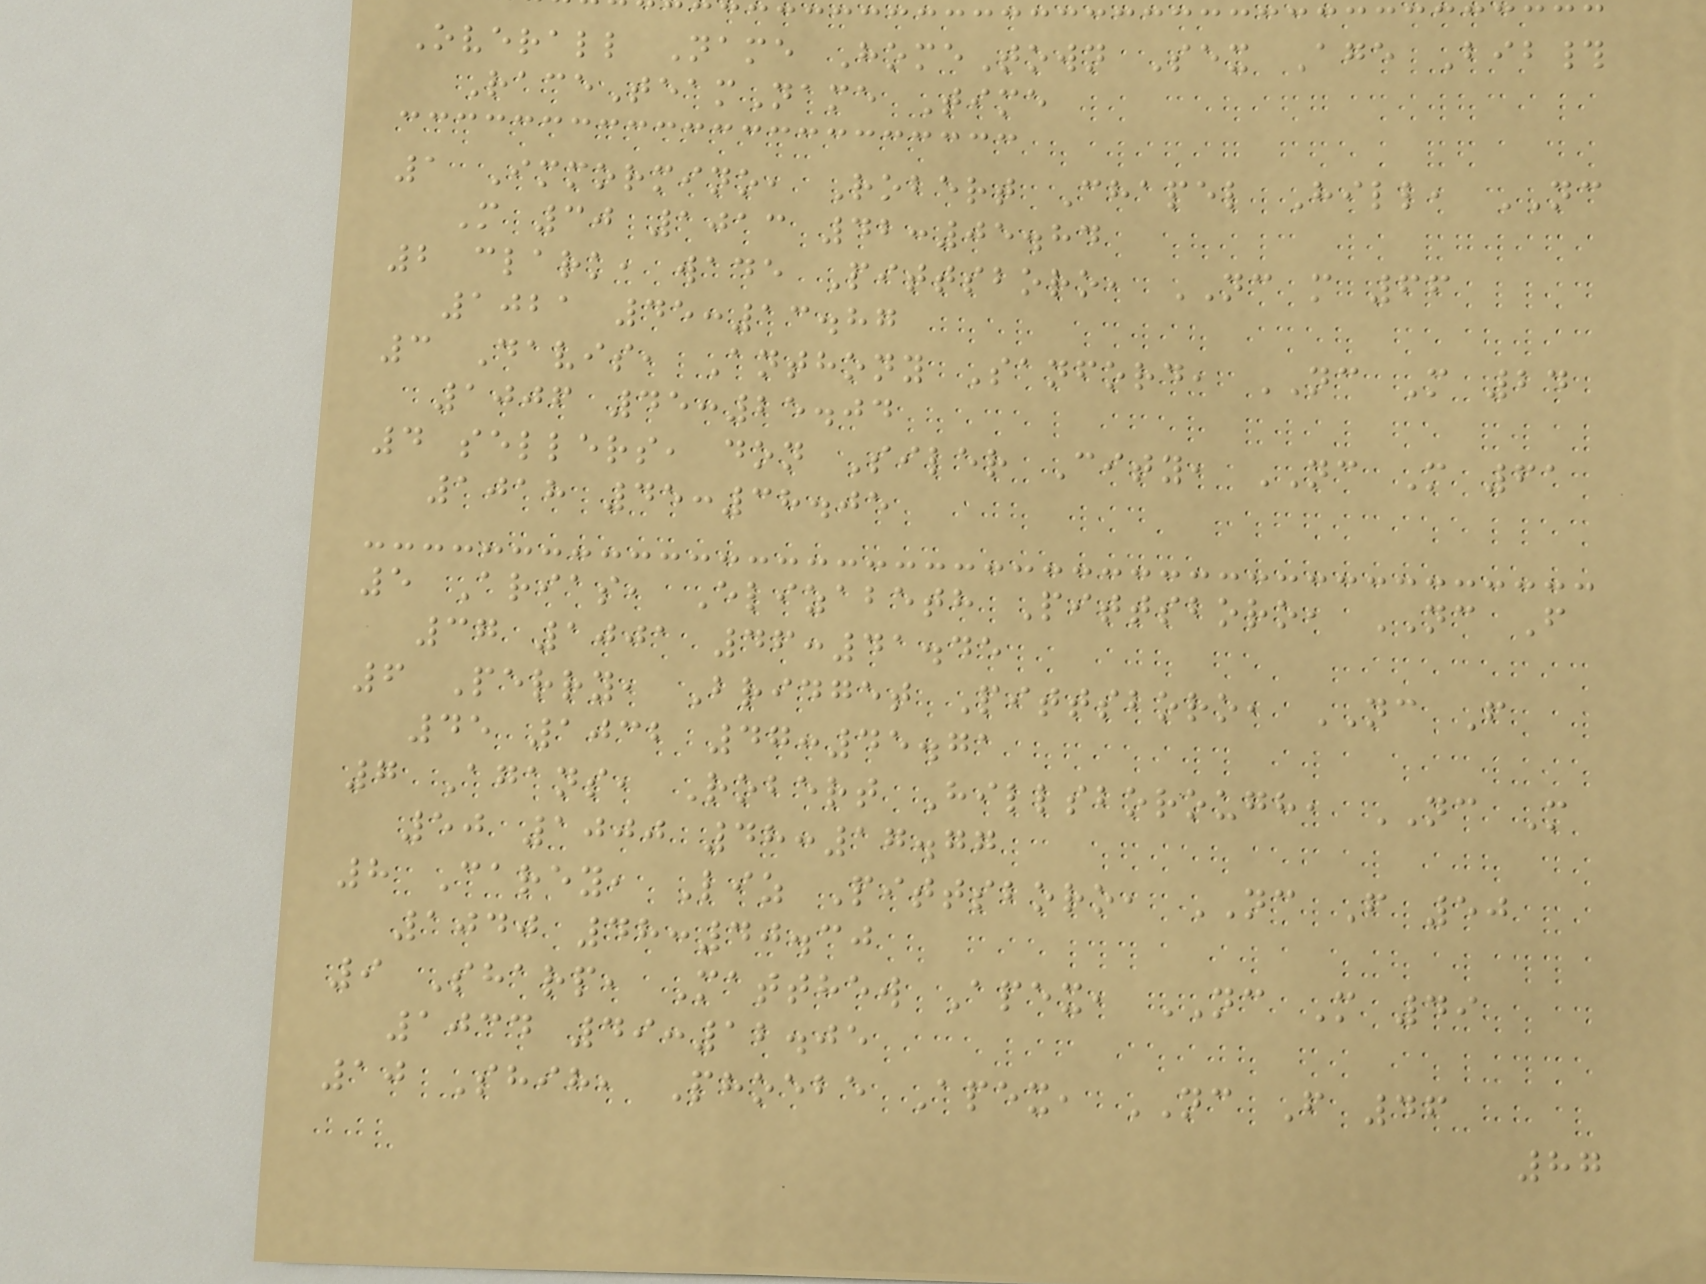Overall Name HomeTown Sex Age Bib#
RaceTeamName Time
1 Immormino, Robert Chapel Hill, NC
M 30 1013 42:05.84
2 clark, wade Pittsboro, NC m 66
1021 45:13.87
3 Davis, Anthony Sanford, NC M 24
1006 45:25.04
4 sellers, don Siler City, NC M 61
1018 45:38.05
5 Arias, Elizabeth Pittsboro, NC F
37 1001 46:41.45
6 Perry, Bridget Pittsboro, NC F
45 1032 47:45.71
7 Agans, Robert Hillsborough, NC M
50 1000 48:17.77
8 Carey, Liz Pittsboro, NC F 50
1040 48:40.30
9 Sharp, Matthew Apex, NC M 49
1034 49:12.05
10 Shih, Phoebe Apex, NC F 46
87
